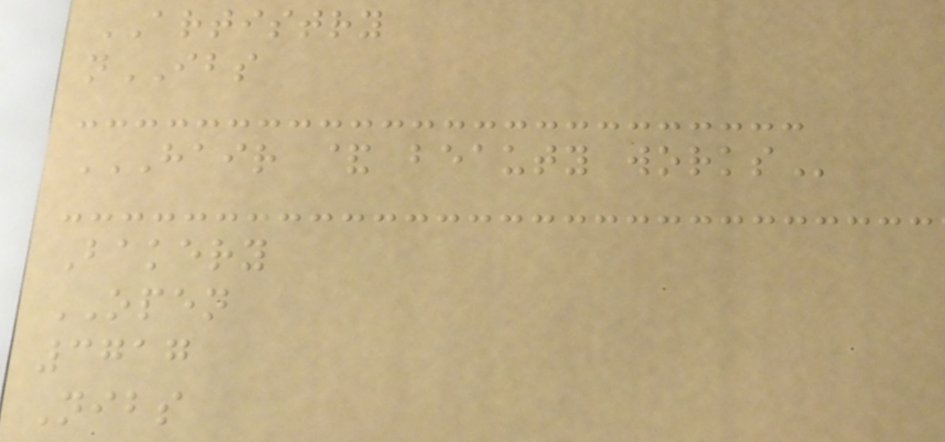ARTISTRY
nIBS
HAIR & BEAUTY WORKS
Bakery
OPEN
3717
Nibs
